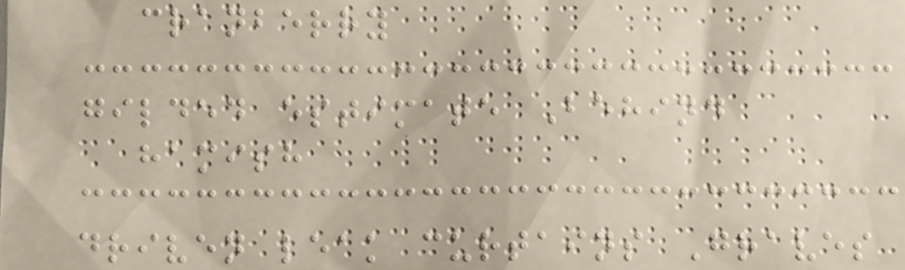cranberry
gilded estimate Behind
hamish
driven leak curtains Graves
